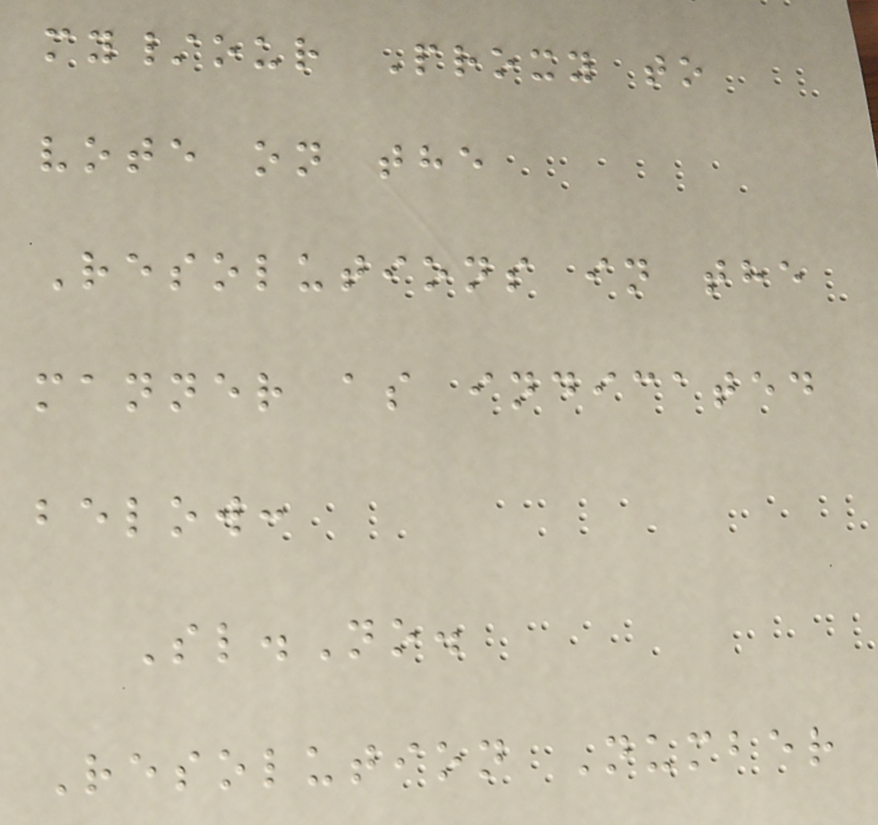my/our Proxy to
vote on the
Resolutions in the
manner as indicated
below:
Sl.No.
Resolution Number
